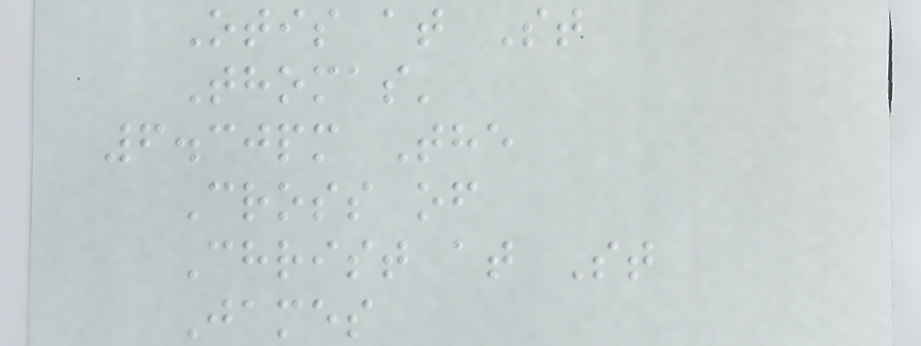Otis at St
Thomas'
6.30pm The
Cross of
Christ at St
James
